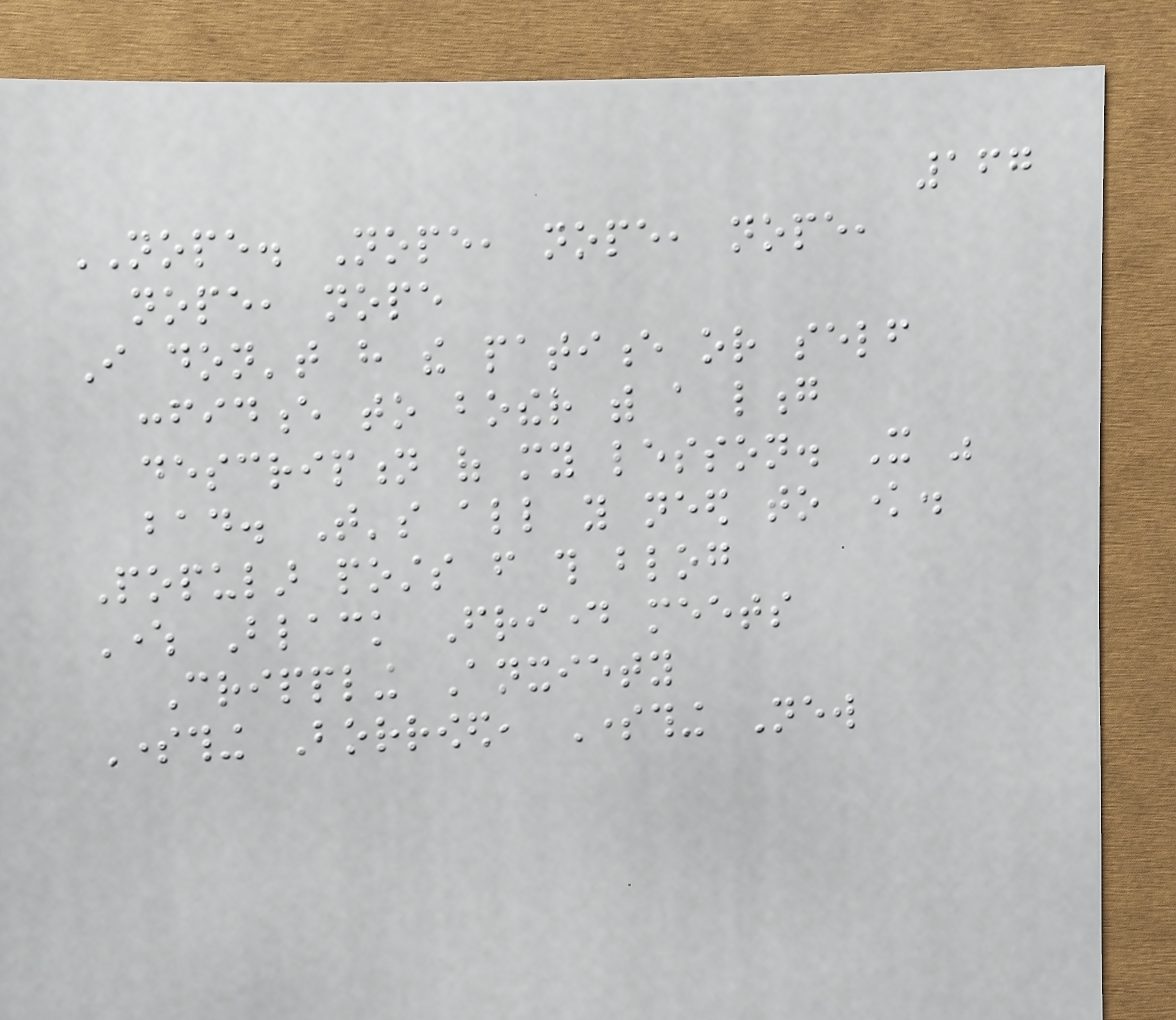167
NOPE. Nope, nope, nope,
nope, nope
I don't have the patience or self
confidence to bother with a long
description of my lesson. It was
bad. That's all you need to know.
Popular posts from this blog
Where Black Friday meets
Crippling Anxiety
Something Borrowed, Something New
